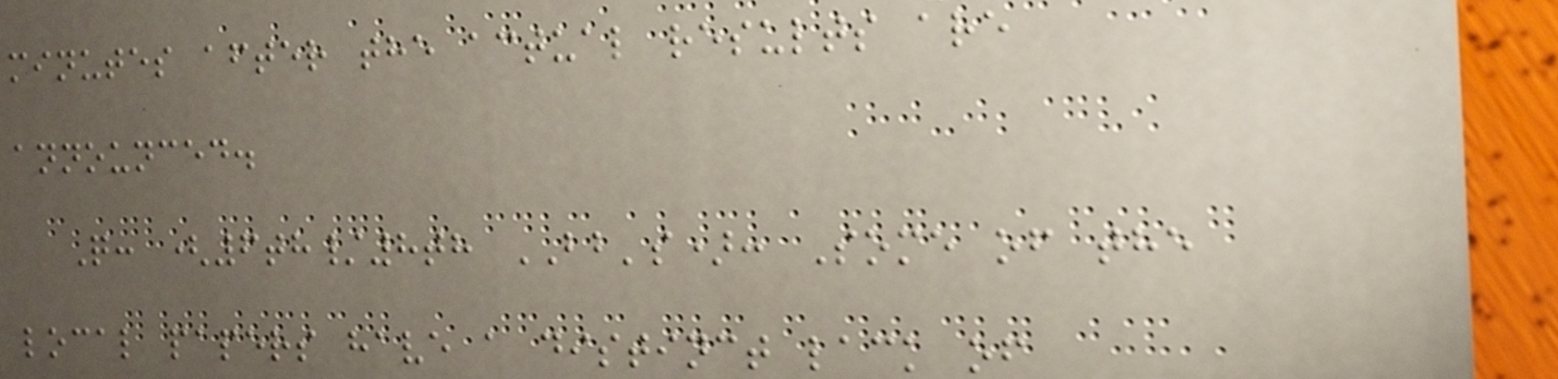minutes after the actual results are
announced.
Q: (6th/8th BB's): Some of the
local papers have a distinct lack of
